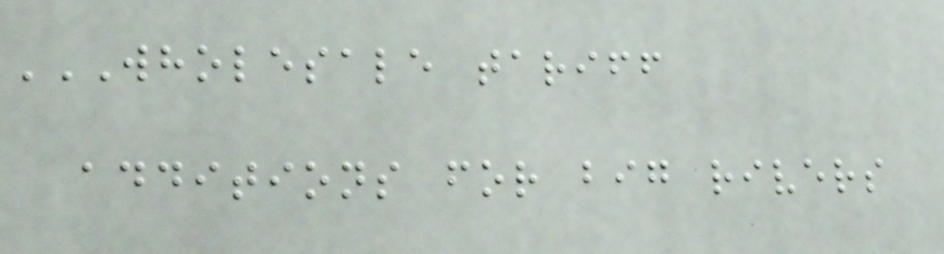WHOLESALE TARIFF
ADDITIONS FOR BIG RIVERS
